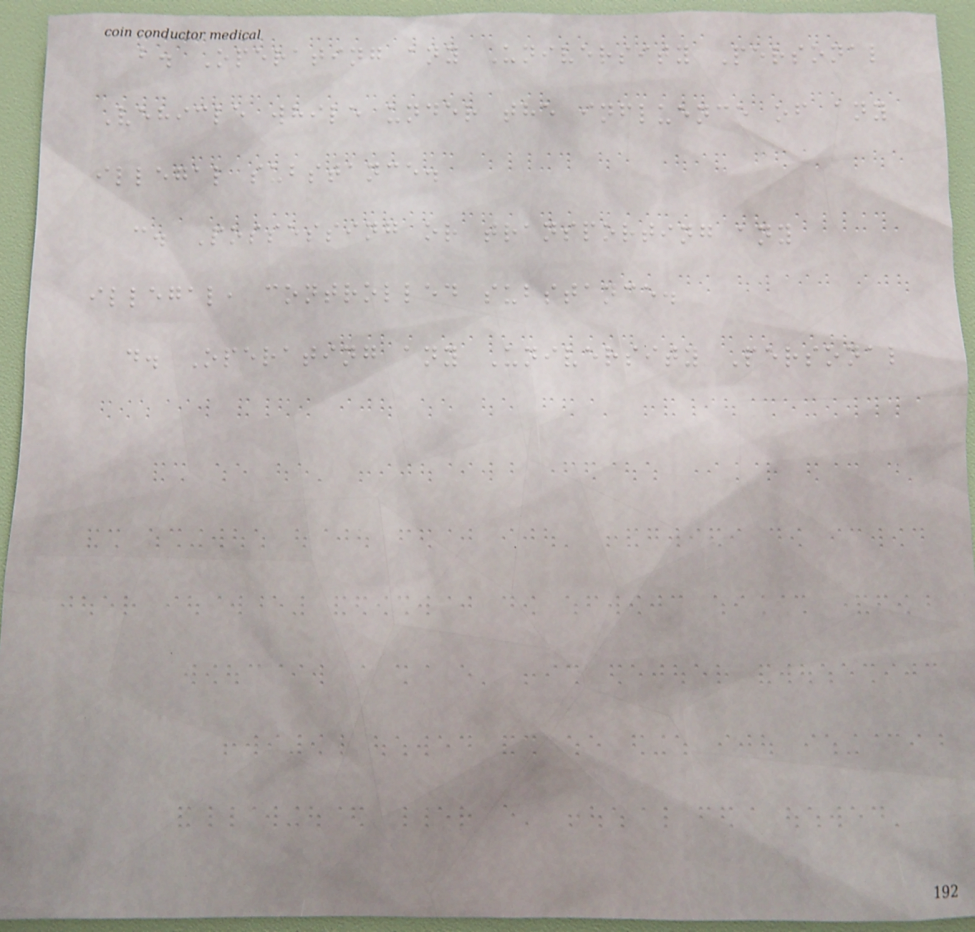b. Operating any University Personal
Vehicle while under the influence of any
illegal substance.
c. Possessing or transporting any
illegal, controlled substance.
d. Operating any University Personal
